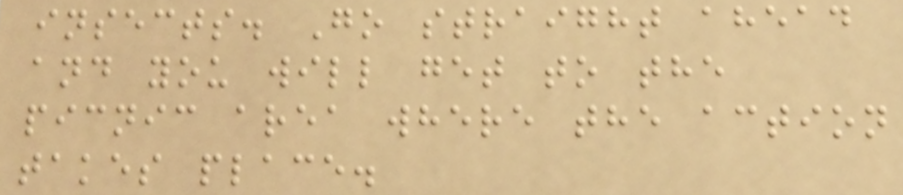insects. Go straight ahead
and you will get to the
picnic area where the action
takes place.
